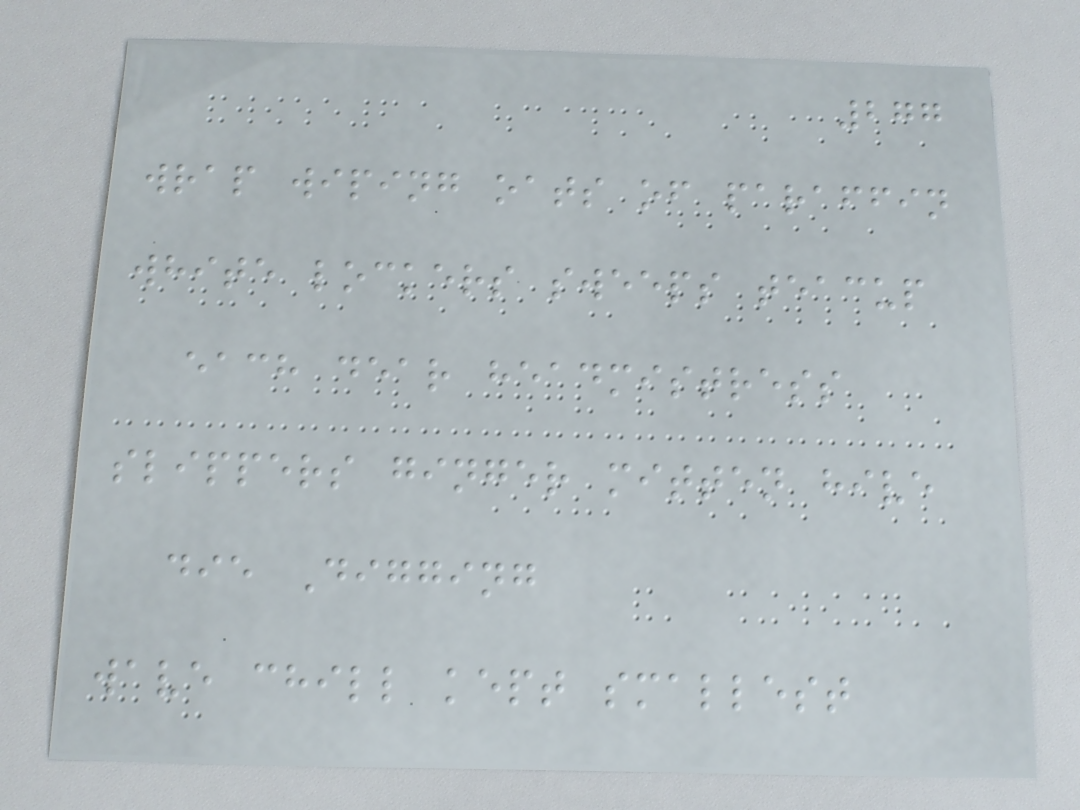277
wrap wiping oats of paraffin
white lockers sweeps teacup
each dear headmistress
slippers ginger mitten hive
die Digging
wave chill kept smallest
